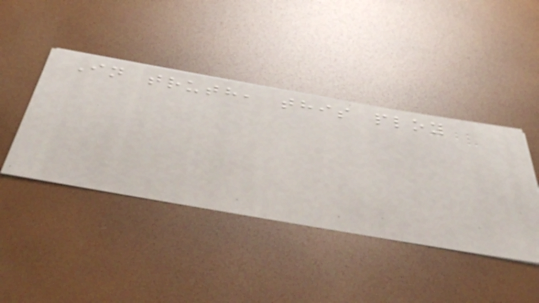In truth, this ploy
